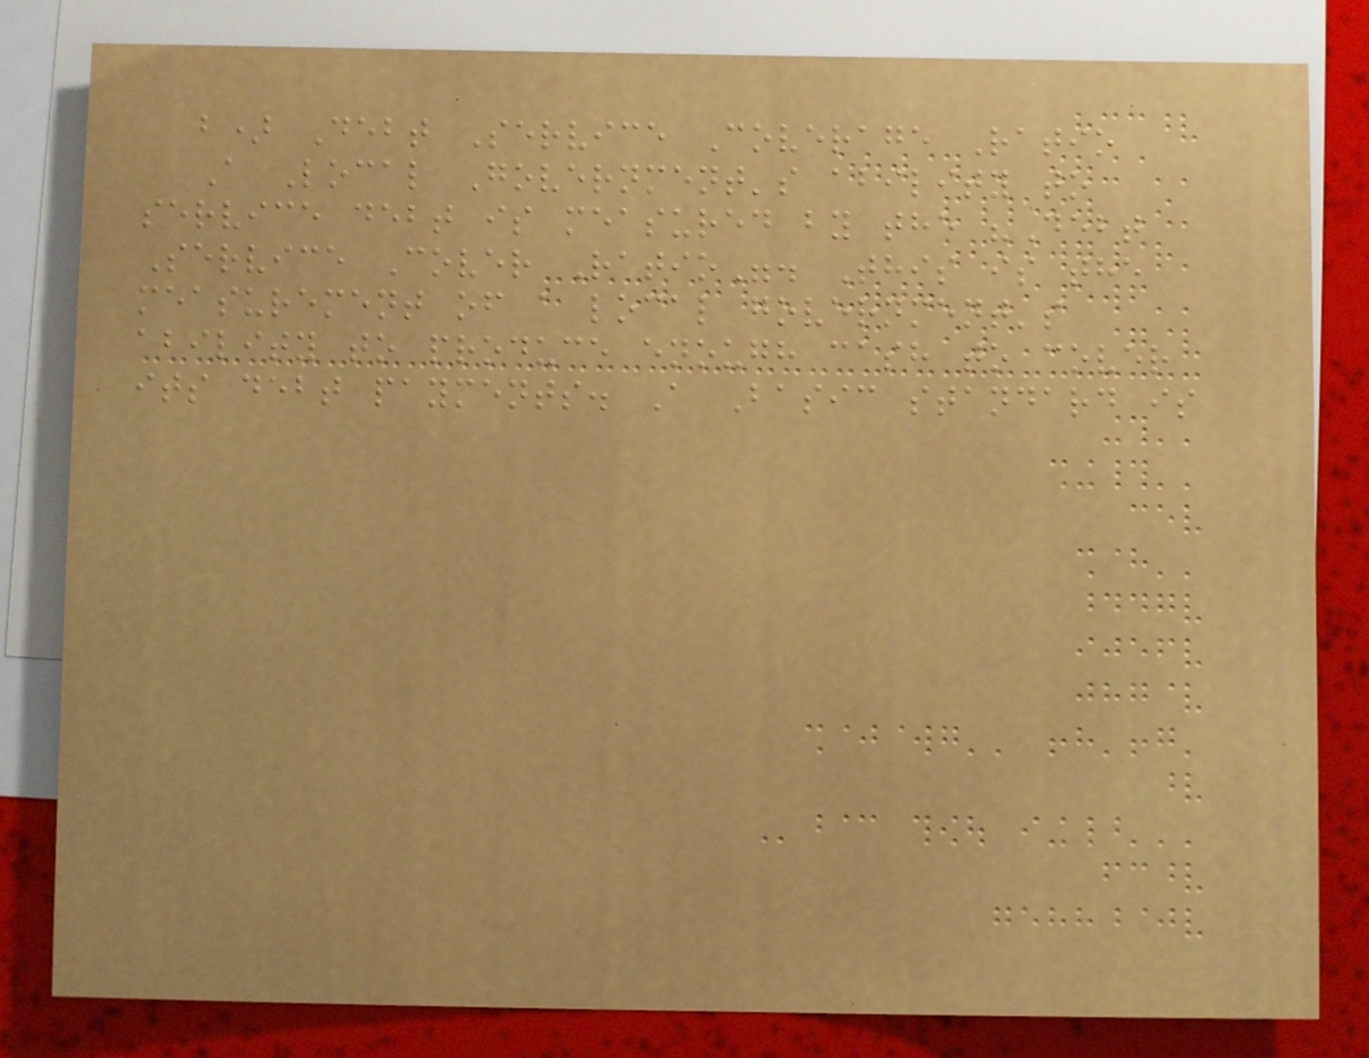b) Debt Service Coverage Ratio
A Local Government's ability to
service debt is measured by the "Debt
Service Cover Ratio". This is the
measurement of a local government's
ability to produce enough cash to cover
its debt payments. A Basic standard is
